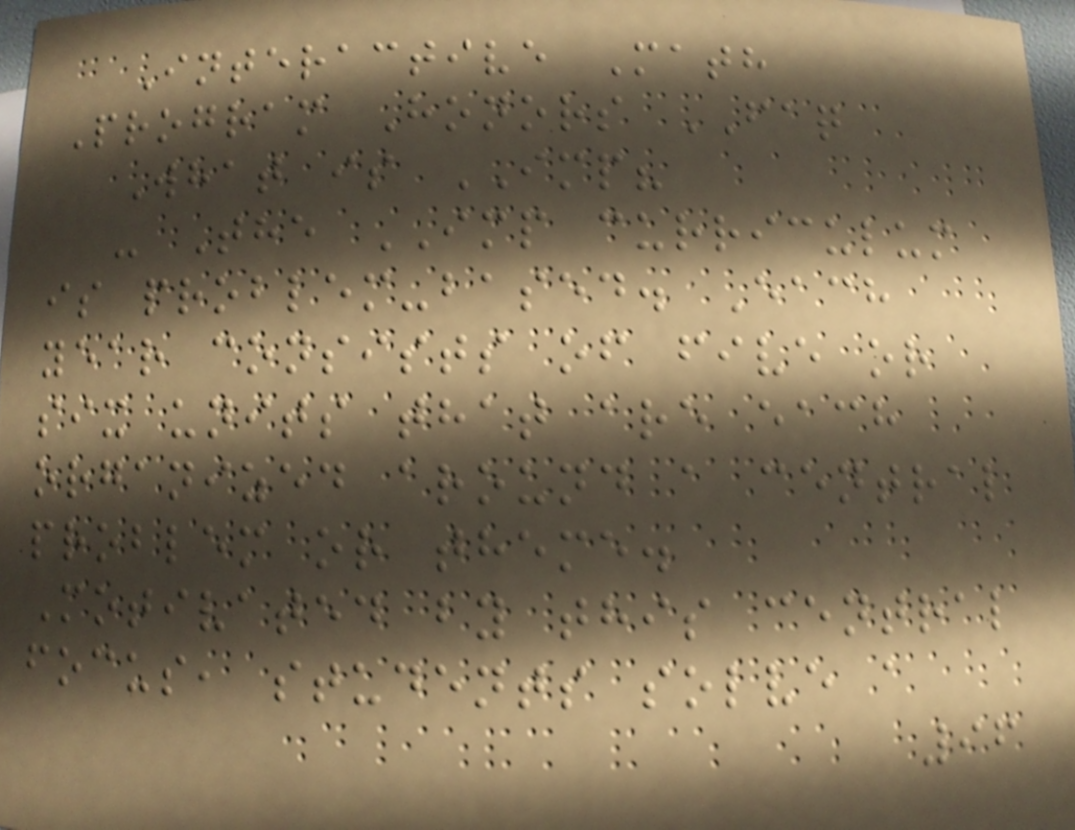Interactive Math
Program Honors FAQ
What is IMP?
- The IMP curriculum
is problem-based. Each
year consists of five or
six units that are each
organized around a central
problem or theme.
Motivated by this central
focus, students solve a
96
